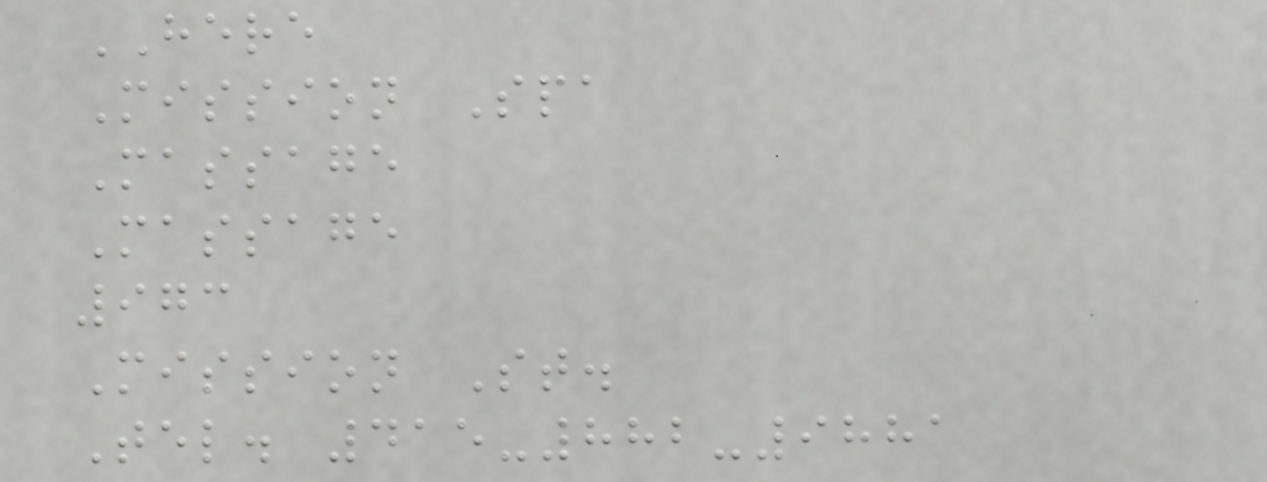HERE
Mission Spa
Massage
Massage
973
Mission St.
Tel. 415-882-9881
